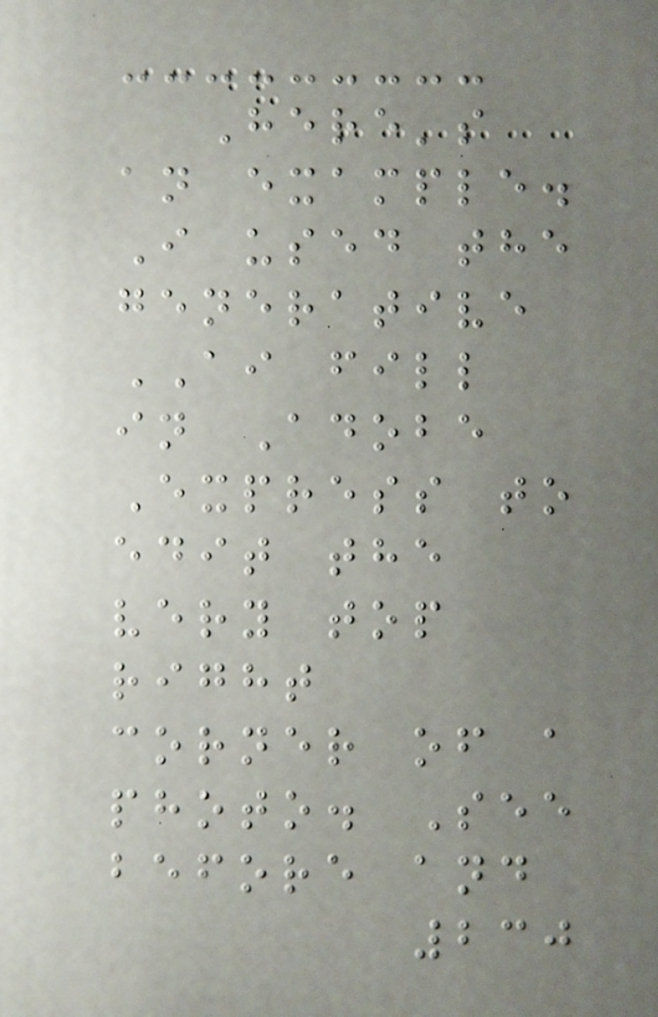Here's
an example.
I used the
generative
AI fill
in Adobe
Express to
edit the
very top
right
corner of a
photo. See
before and
230
